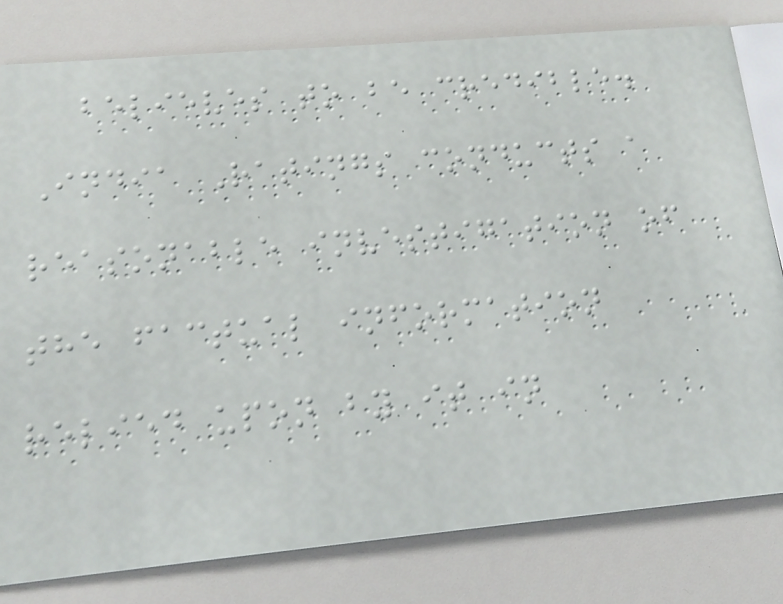believes to be credible.
India Ratings conducts a
reasonable investigation of
the factual information
relied upon by it in
